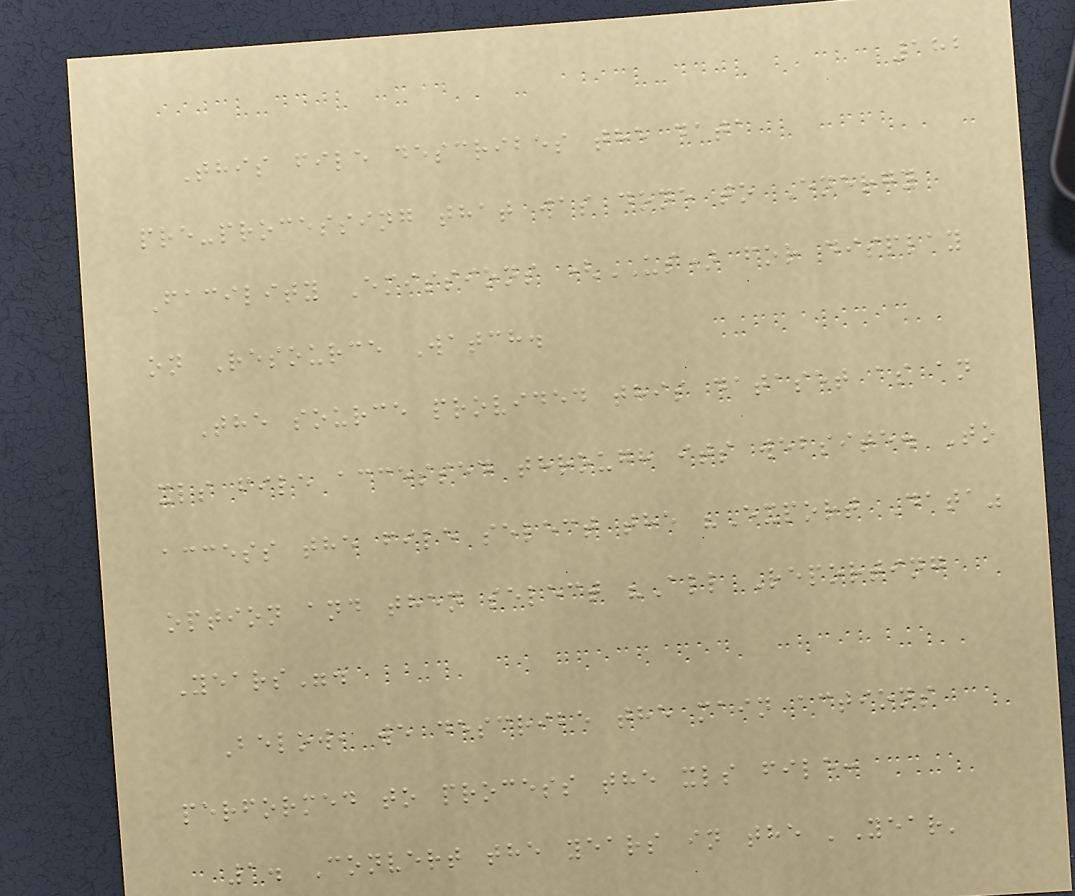182
This file describes the data
pre-processing that was done to Energy
Facility Emissions (US) for display
on Resource Watch.
The source provided this dataset as an
xls file accessed through its website. To
access the file select the "Export Data"
option and then select "All Reporting
Years".
Below, we describe the main actions
performed to process the xls file:
1. Convert the years in the 'Year'
